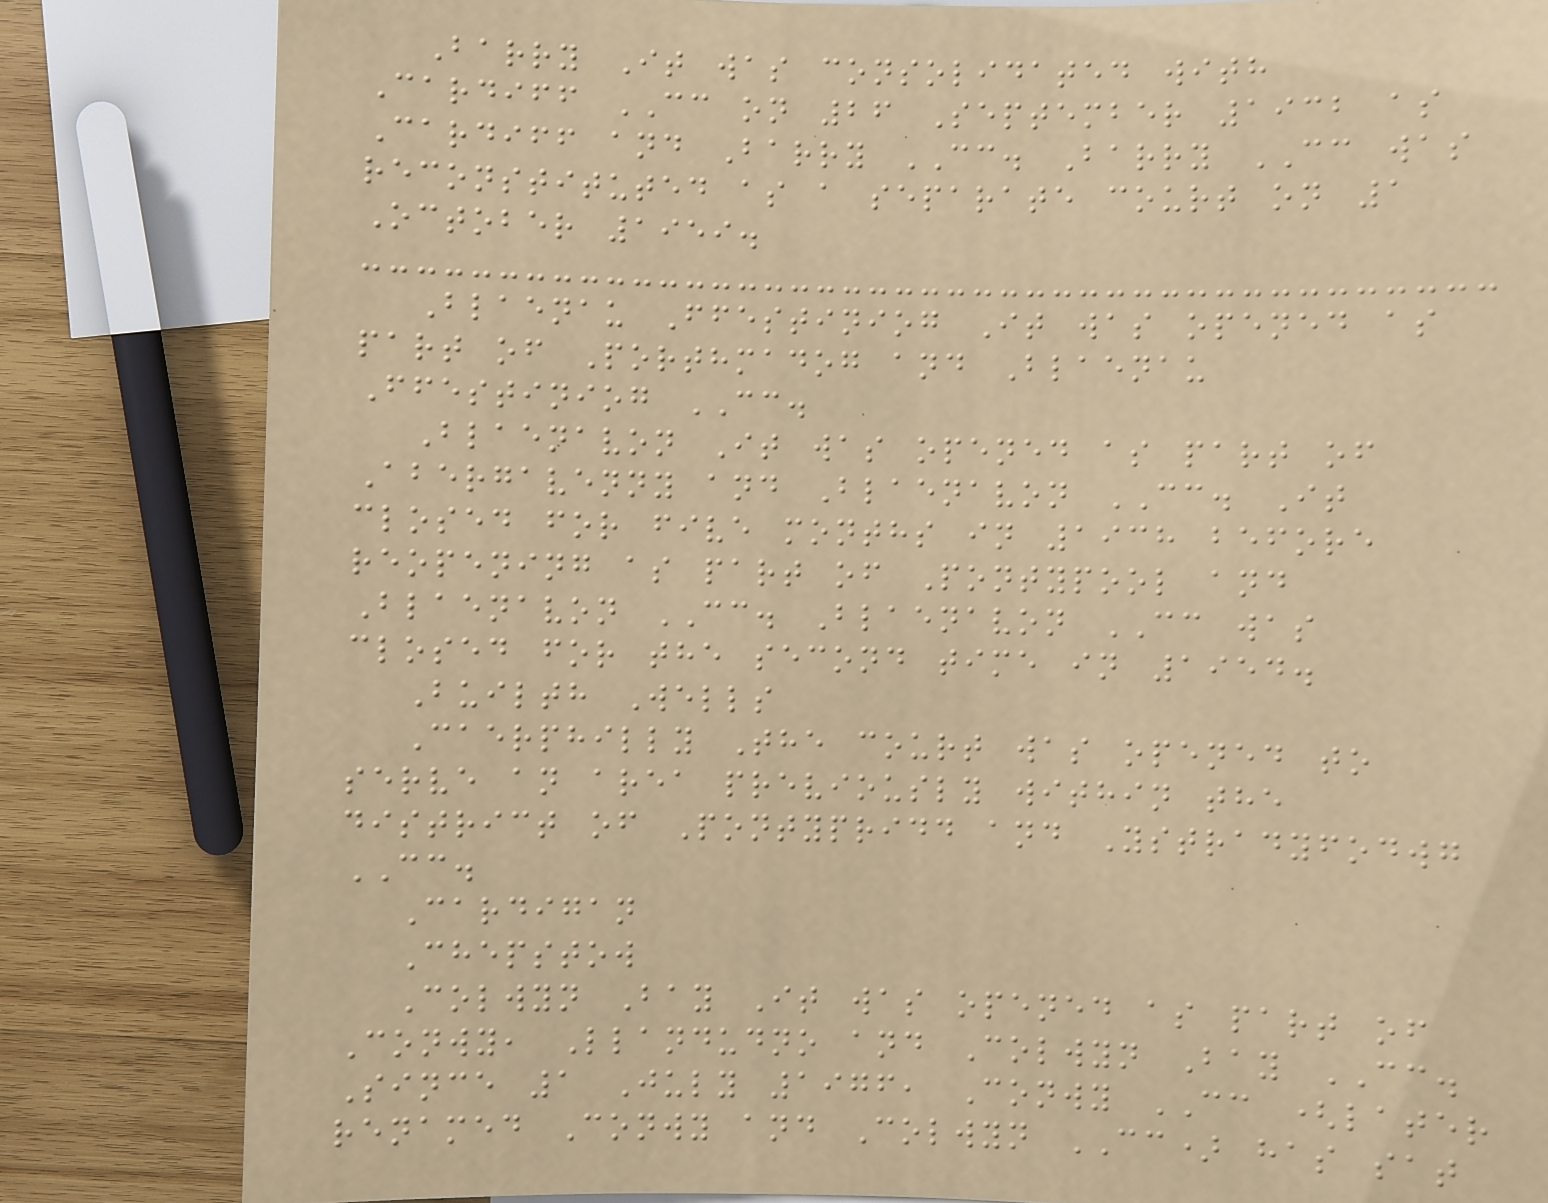Barry It was consolidated with
Cardiff CC on 26 September 1932 as
Cardiff and Barry CC. Barry CC was
reconstituted as a separate court on 1
October 1959.
Blaenau Ffestiniog It was opened as
part of Porthmadog and Blaenau
Ffestiniog CC.
Blaenavon It was opened as part of
Abergavenny and Blaenavon CC. It
closed for five months in 1938 before
reopening as part of Pontypool and
Blaenavon CC. Blaenavon CC was
closed for the second time in 1954.
Builth Wells
Caerphilly The court was opened to
serve an area previously within the
district of Pontypridd and Ystradyfodwg
CC.
Cardigan
Chepstow
Colwyn Bay It was opened as part of
Conwy, Llandudno and Colwyn Bay CC.
Since 1 July 1976, Conwy CC (later
renamed Conwy and Colwyn CC) has sat
